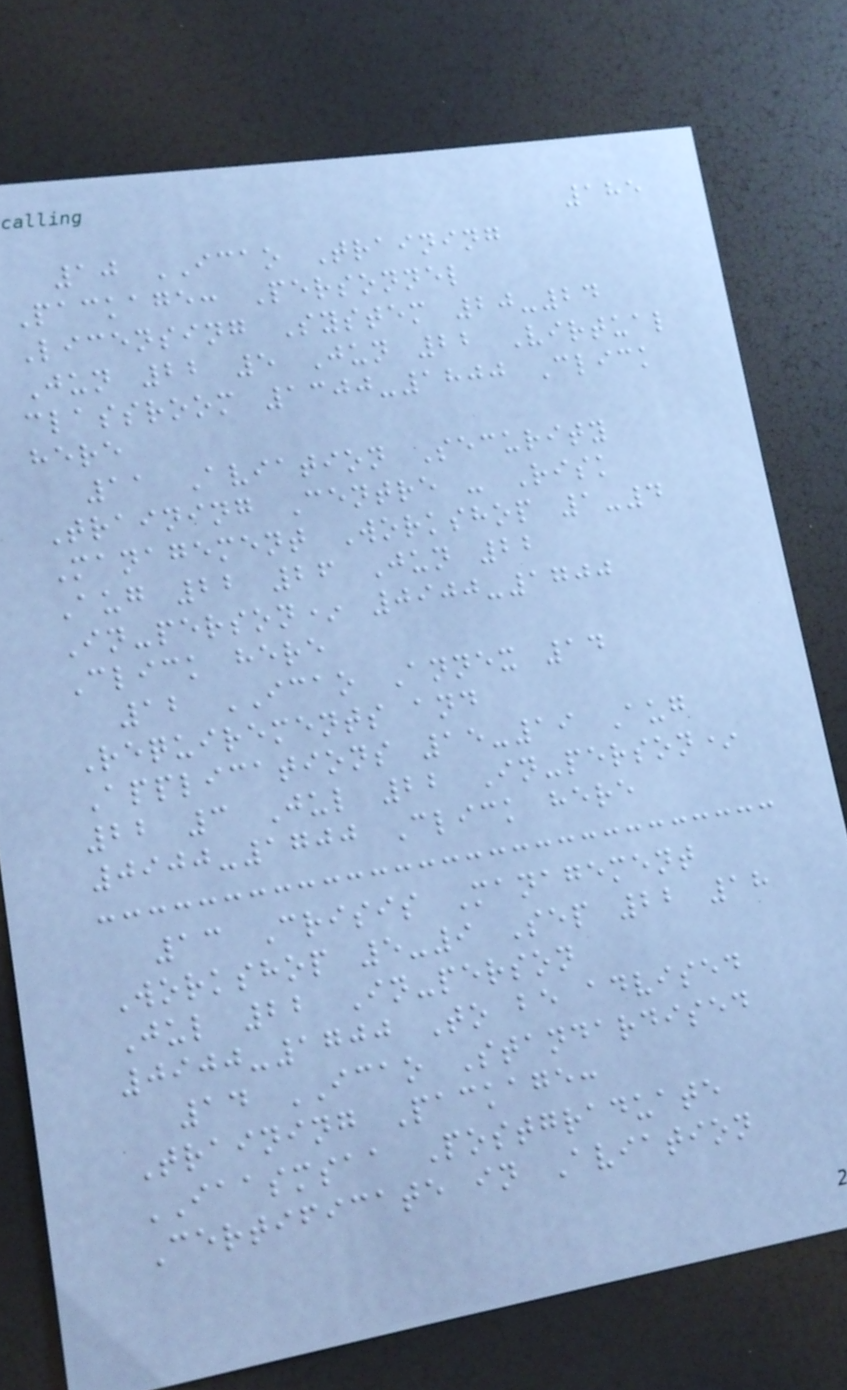185
10 ICAO Training
Package: Personnel
Licensing System 20-24
Jun 22 5 Jun 22 Virtual
classroom 1300-1800 Click
here
11 Aviation Security
Training Centre - Risk
Management Workshop 1-4
Aug 22 26 Jun 22
In-person* 0900-1700
Click here
12 ICAO Annex 14
Requirements and
Applications 15-19 Aug
22 3 Jul 22 In-person*
0900-1700 Click here
13 Crisis Management
Workshop 5-9 Sep 22 18
Jul 22 In-person
0900-1700 To be advised
14 ICAO Standardised
Training Package:
IAASMSAA Postgraduate
Certificate in Aviation
